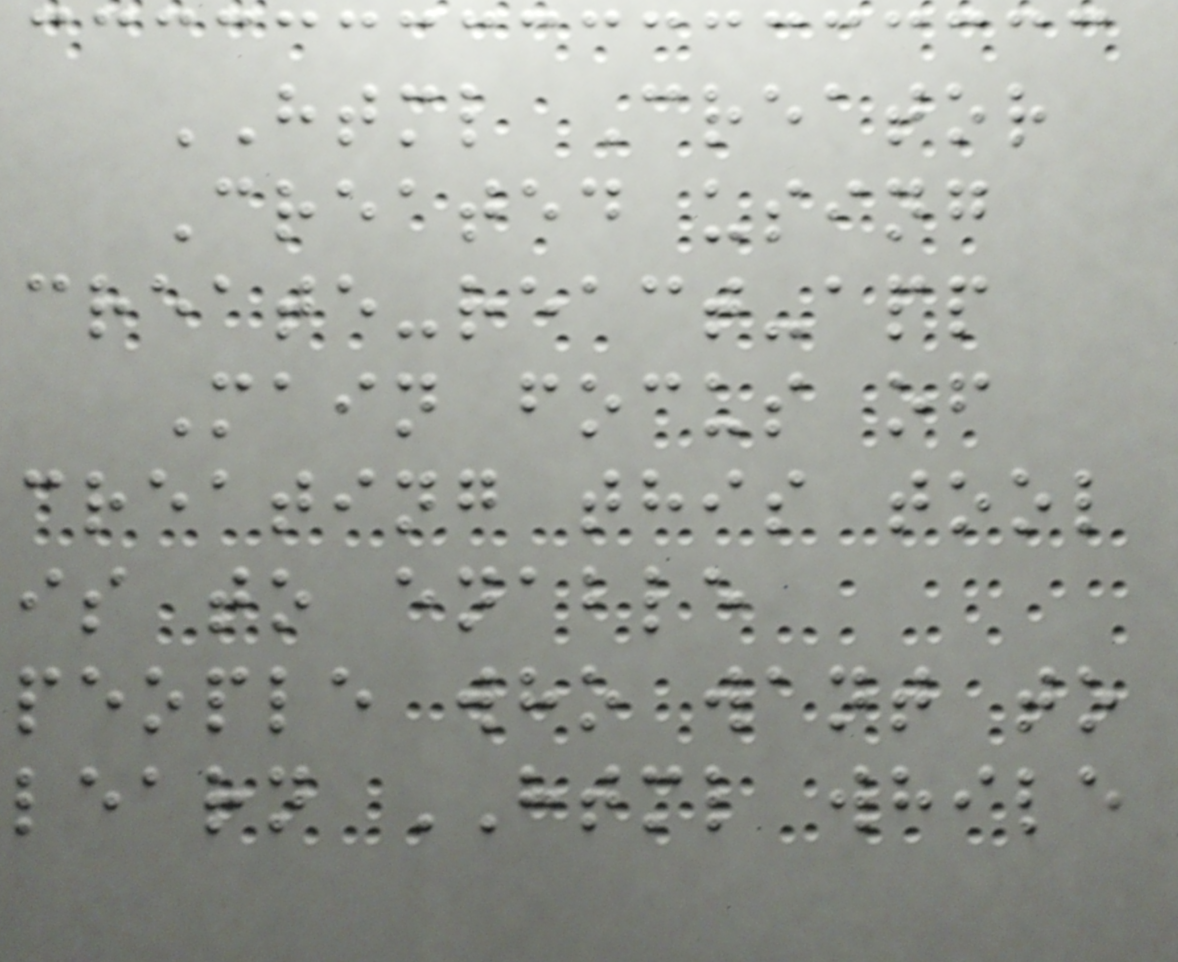HTML Creator
Created using
create-react-app
Main focus of
creating this tool
is to enable
people who want to
learn HTML while
